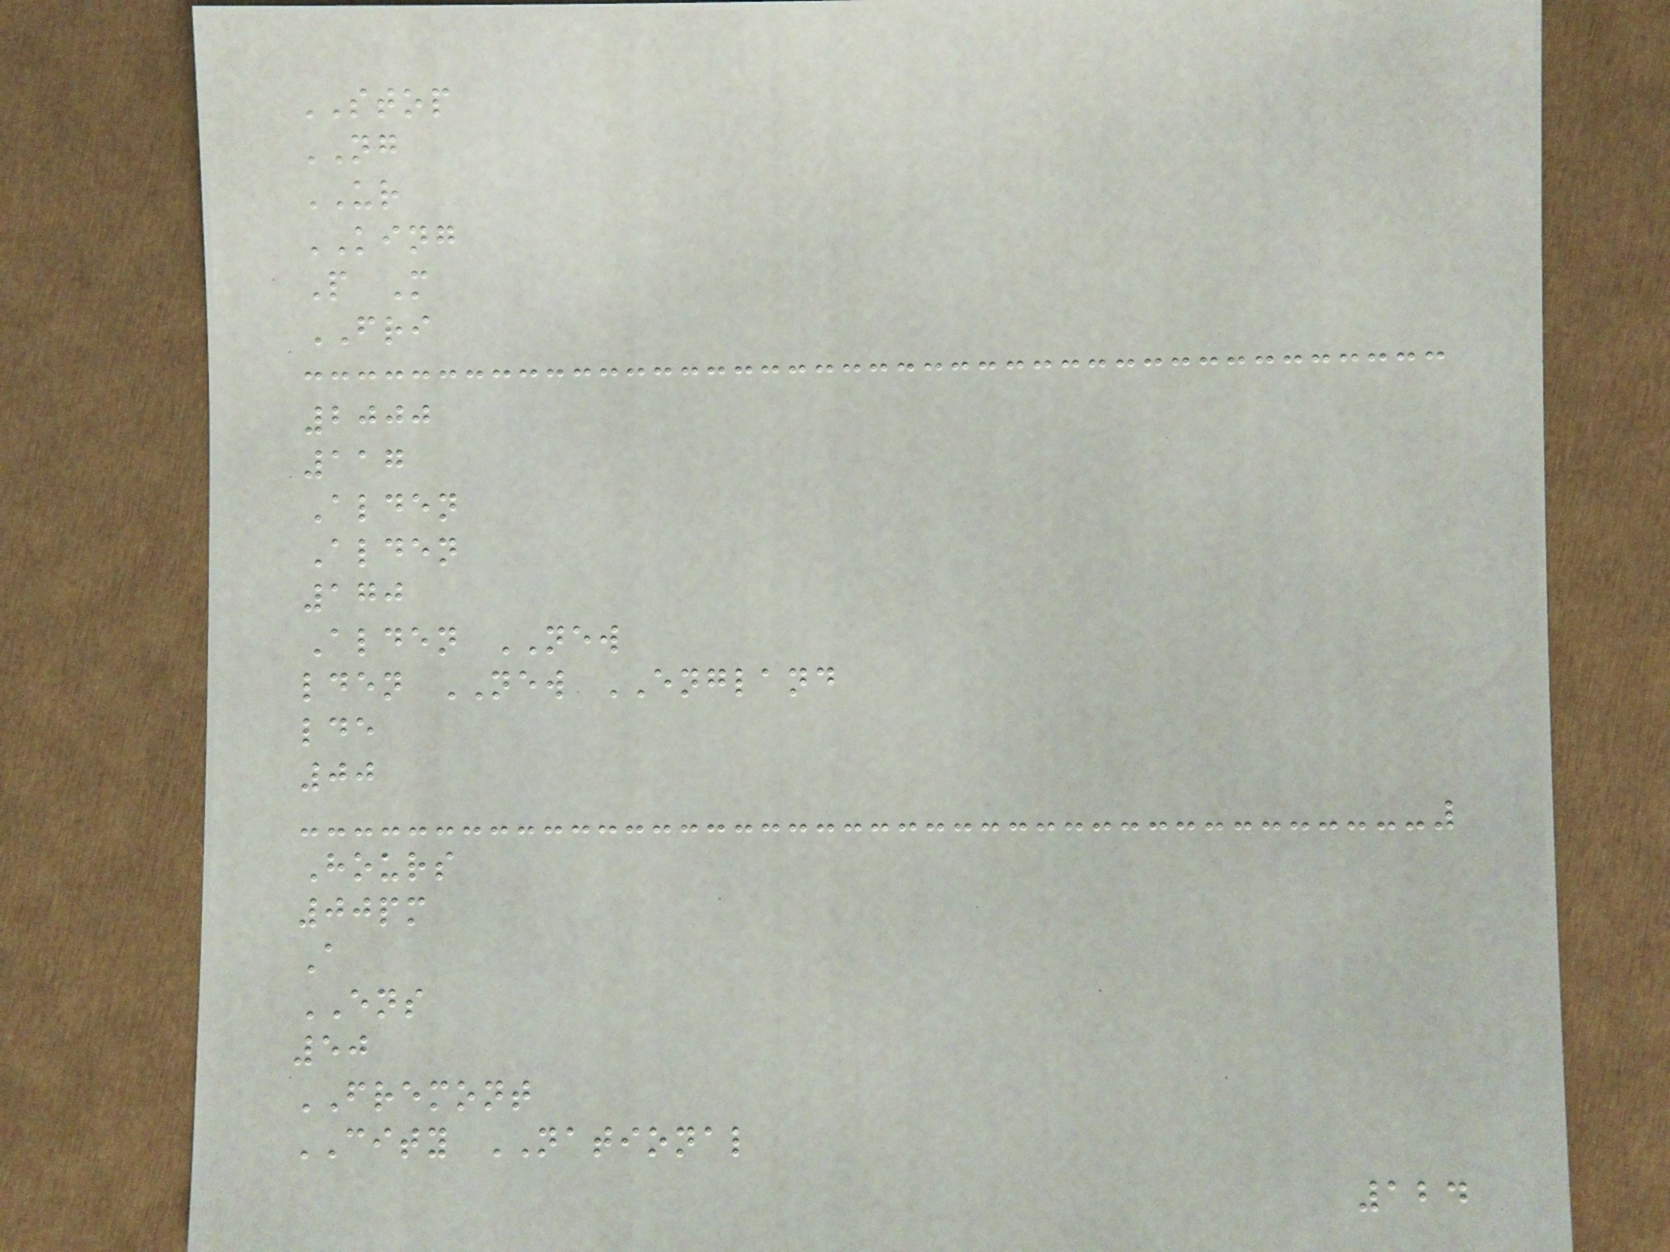STOP
NG
UR
KING
P M
FRI
2000
117
Alden
Alden
170
Alden NEW
lden NEW ENGLAND
lde
00
Hours
00pm
A
ENS
50
FREMONT
CITY NATIONAL
124
